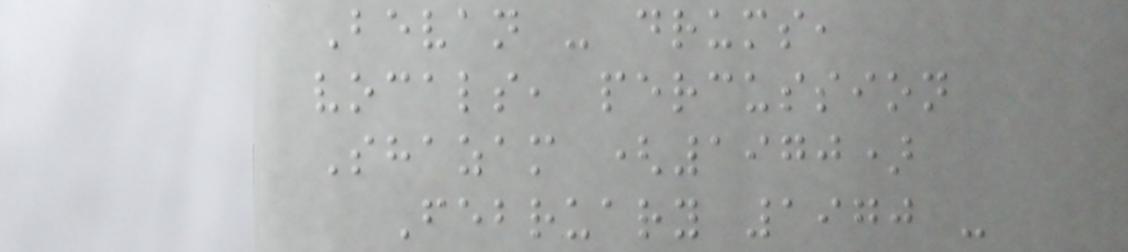Bevan - drums,
vocals, percussion
Shazam (1970)
February 1970 -
